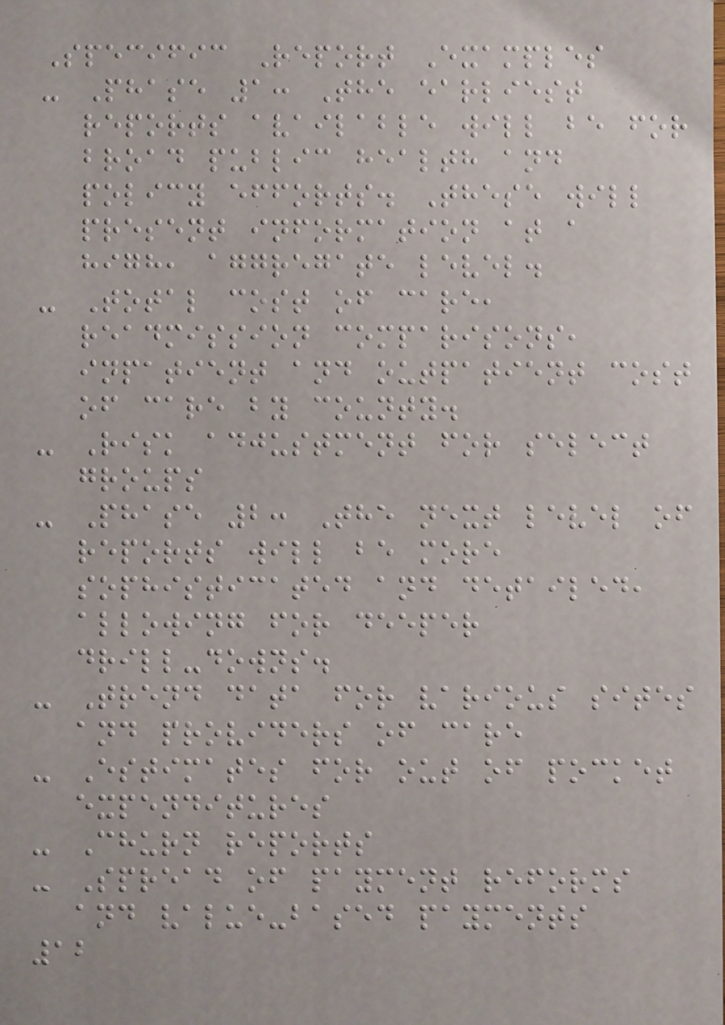Specific Report Examples
- Phase 1: The earliest
reports available will be for
broad public health and
policy efforts. These will
present information at a
high, aggregate level.
- Total cost of care,
readmission comparisons,
inpatient and outpatient cost
of care by county.
- Risk adjustment for select
groups
- Phase 2: The next level of
reports will be more
sophisticated and detailed,
allowing for deeper
drill-downs.
- Trend data for various sites
and providers of care
- Estimates for out of pocket
expenditures
- Churn reports
- Spread of payment reforms
and value-based payments
12
